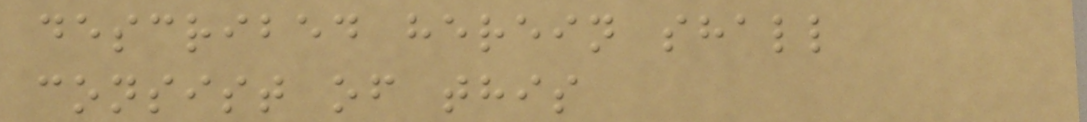described herein shall
consist of this
